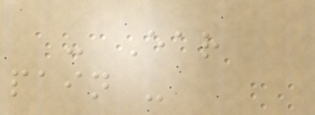- Ear
pain -
